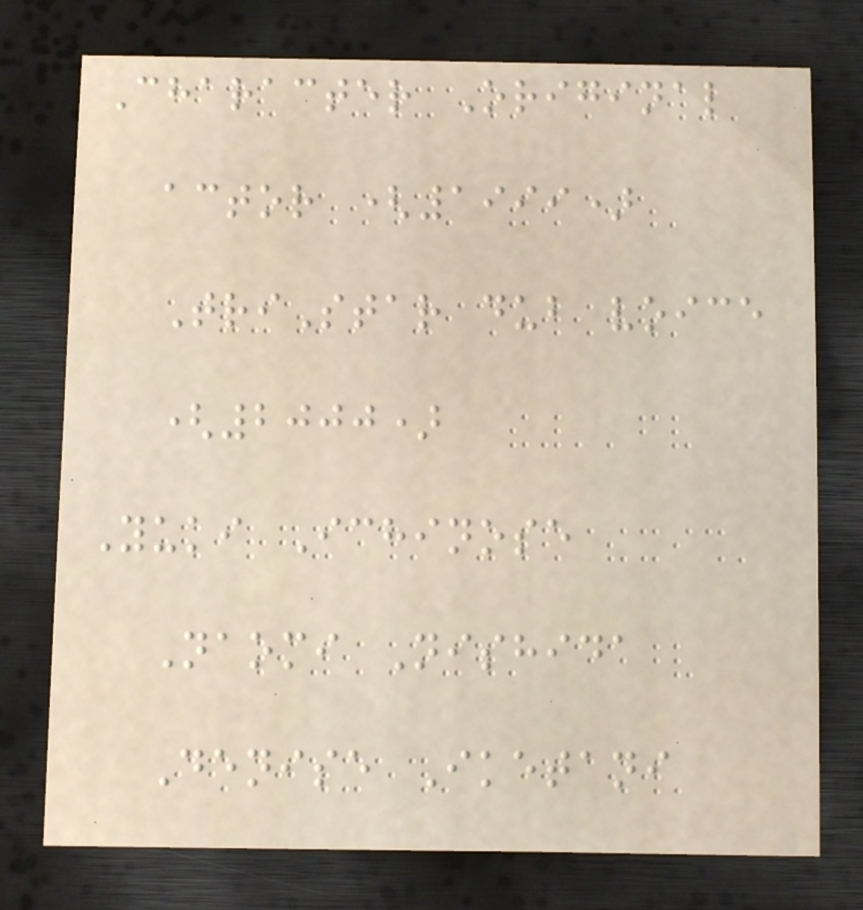Character Original
actor (1999)
TriStar dub voice
(2000)
Yuki Ichinose
Naomi Nishida
Denise Iketani
